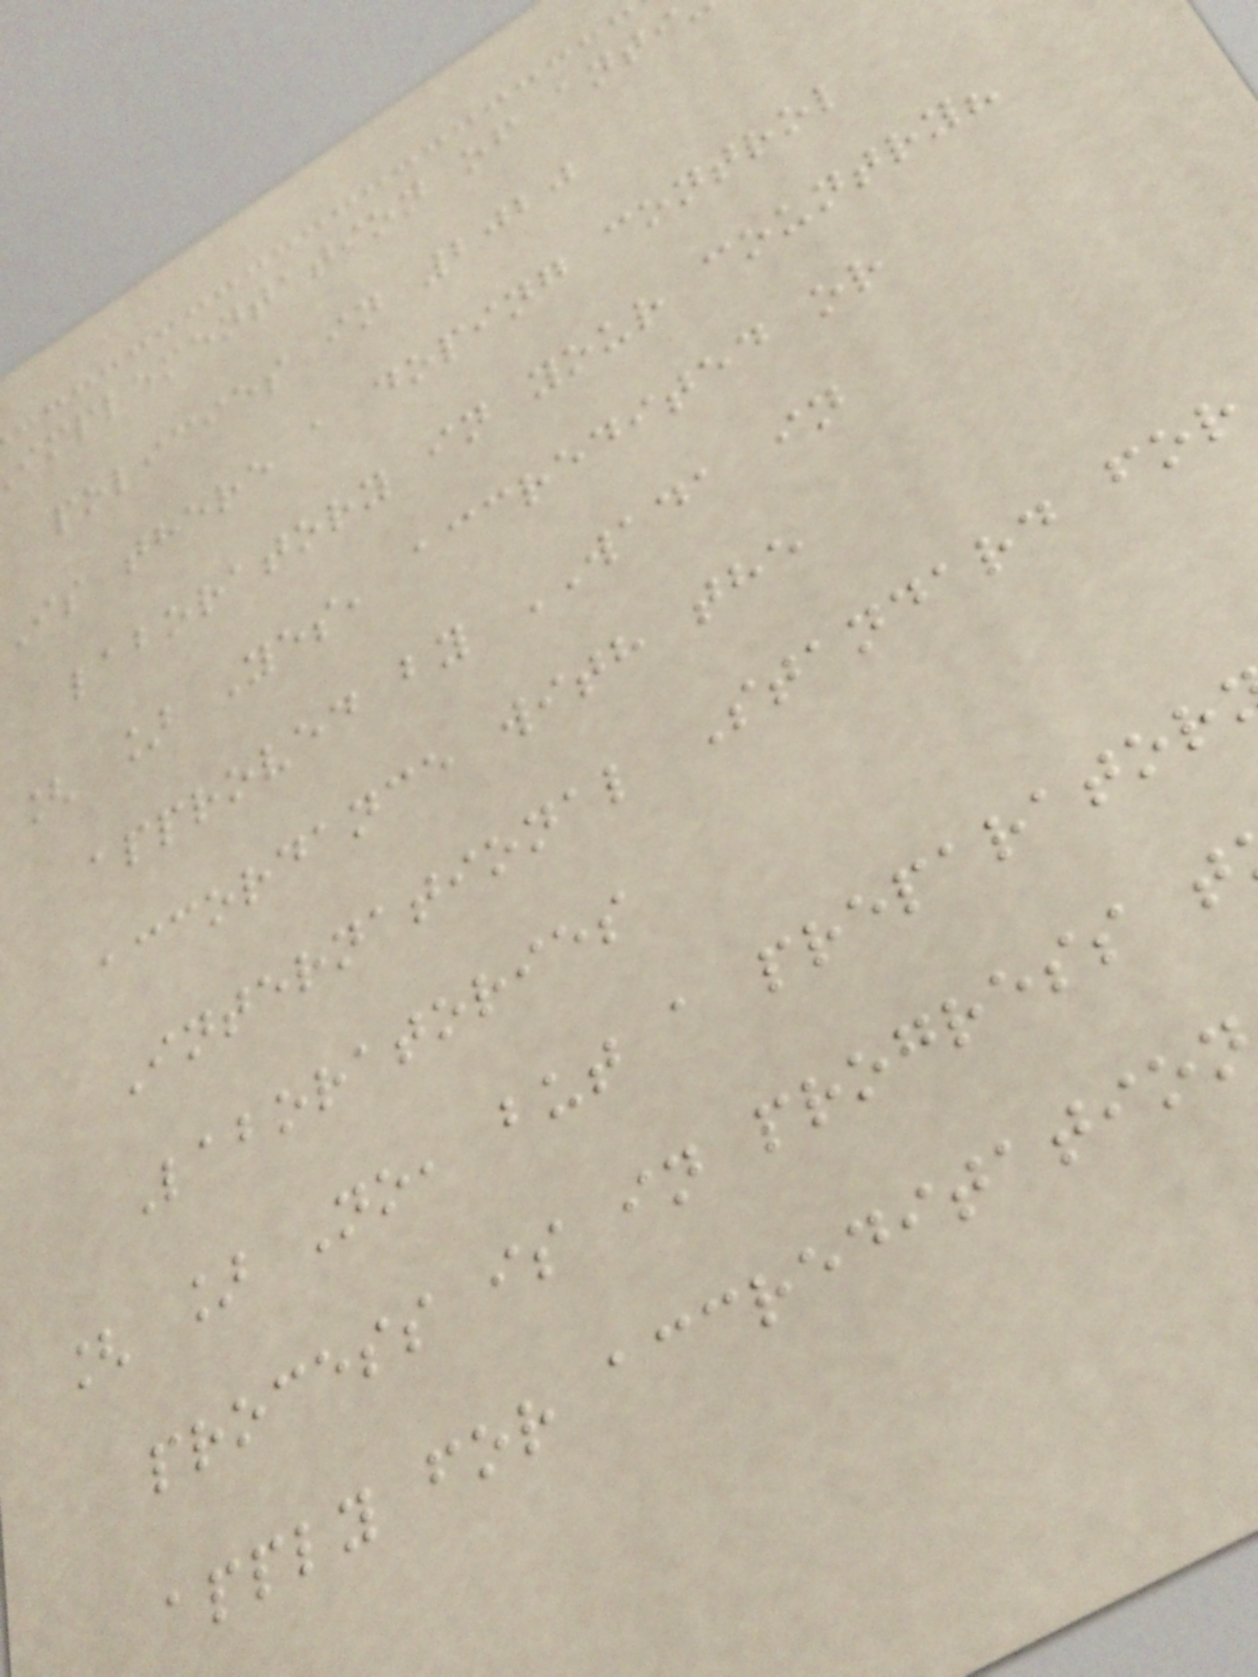implementation of anti
policies in 2020
Is there a doping control
laboratory in your country?
[ ] Yes, accredited or
approved by WADA in
accordance with the
International Standard for
Laboratories
[ ] No, but a preparator
process is in progress t
apply for accreditation
